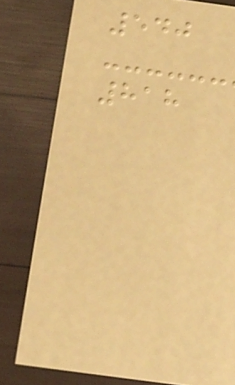540
818
